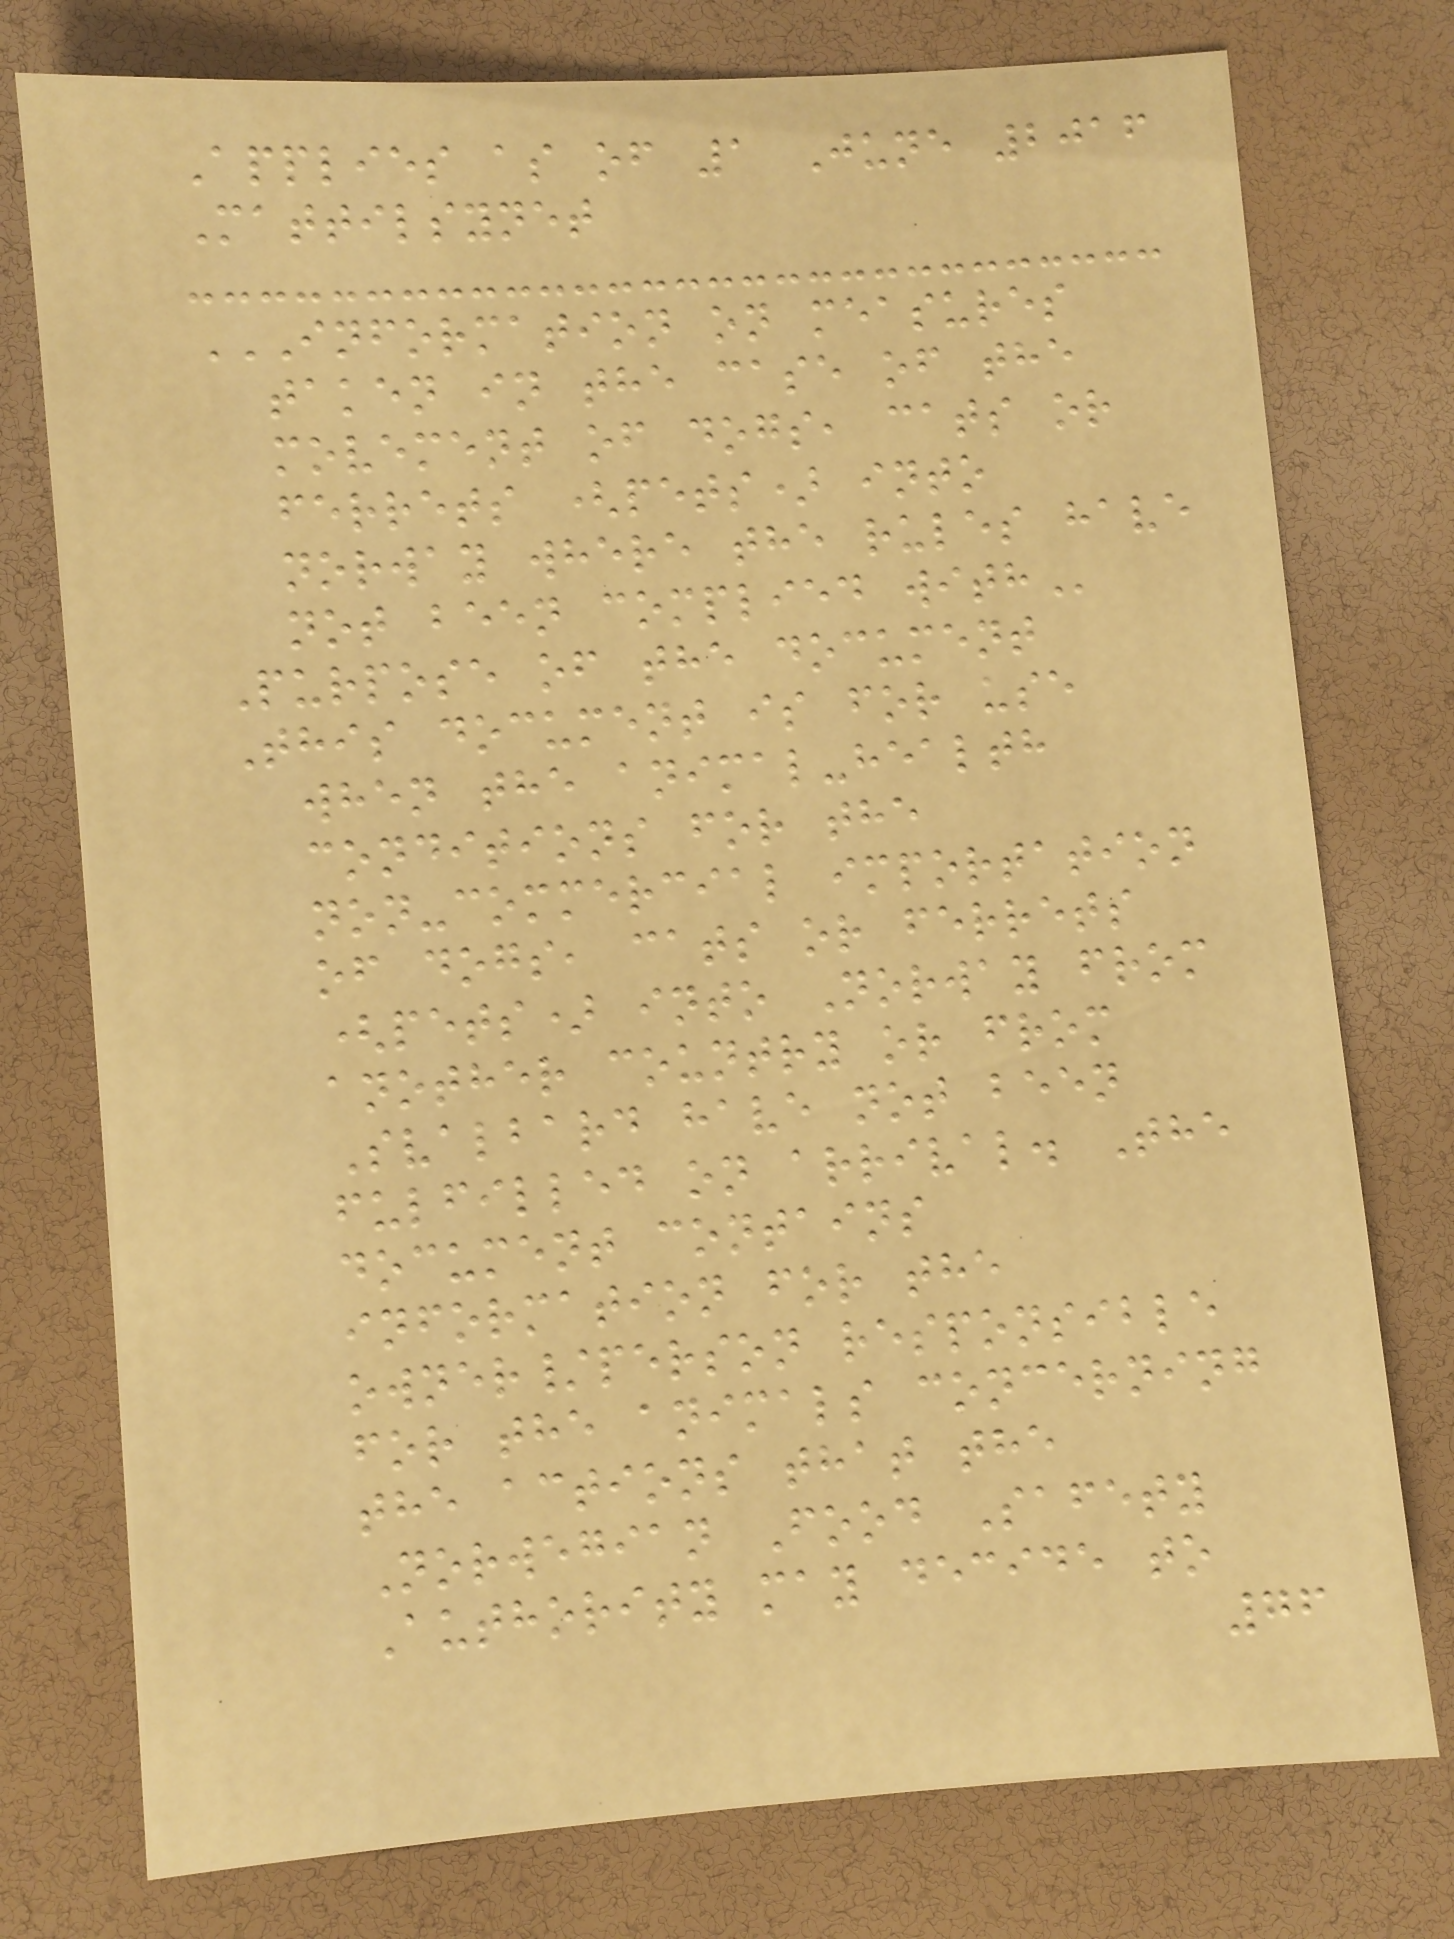Applies as of 1 June 2016
Mattilsynet
INFORMATION ON MEASURES
TAKEN IN THE CASE OF THE
MOVEMENT OF DOGS, CATS OR
FERRETS (PETS) INTO
NORWAY WHERE THE RULES HAVE
NOT BEEN COMPLIED WITH
Purpose of the document
This document is for use
when the animal-health
conditions for the
non-commercial importation
of dogs, cats or ferrets
(pets) into Norway from
another country or from
Svalbard have not been
fulfilled on arrival. The
document contains
information for the
owner/person responsible
for the animals concerning
the actions that the
Norwegian Food Safety
Authority may decide to
76
